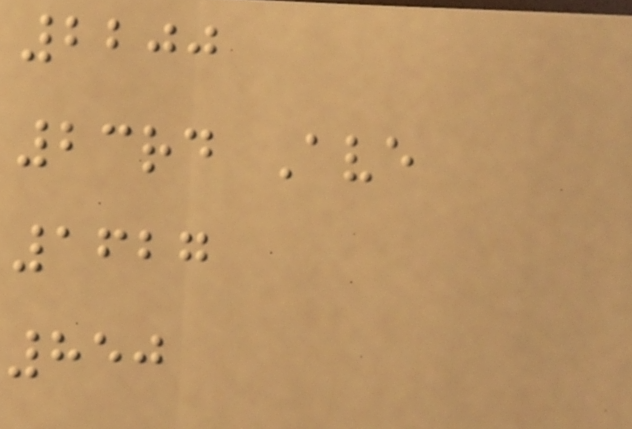2200
23rd Ave
1627
850
